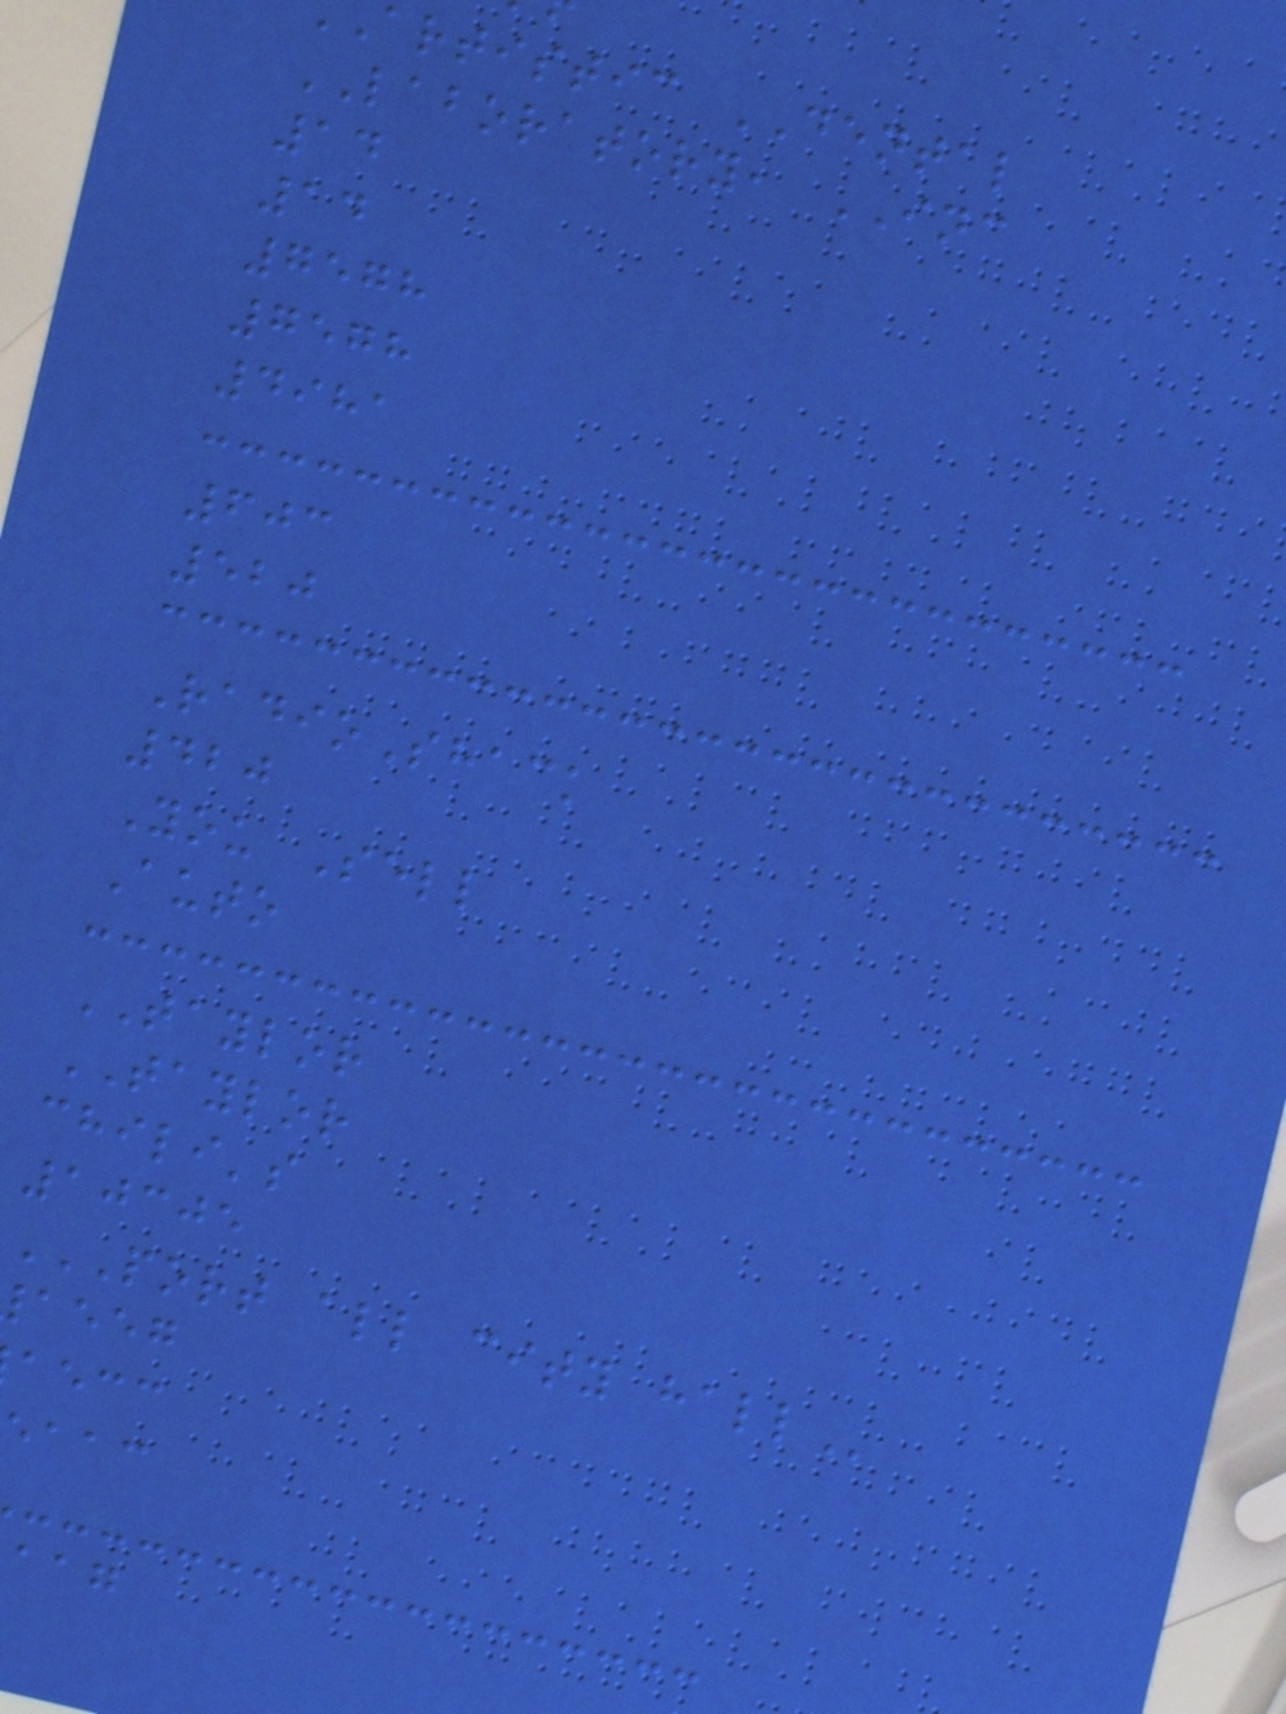artistic DENTAL
LABORATORY, INC
14
14
7578
7578
4981
603
520
RadioShack
420
You Sell
Auto
TAYLOR
TAYLOR
chili's
10305
PORT ALL CITY HALL
aeeg
aecc
eaac
